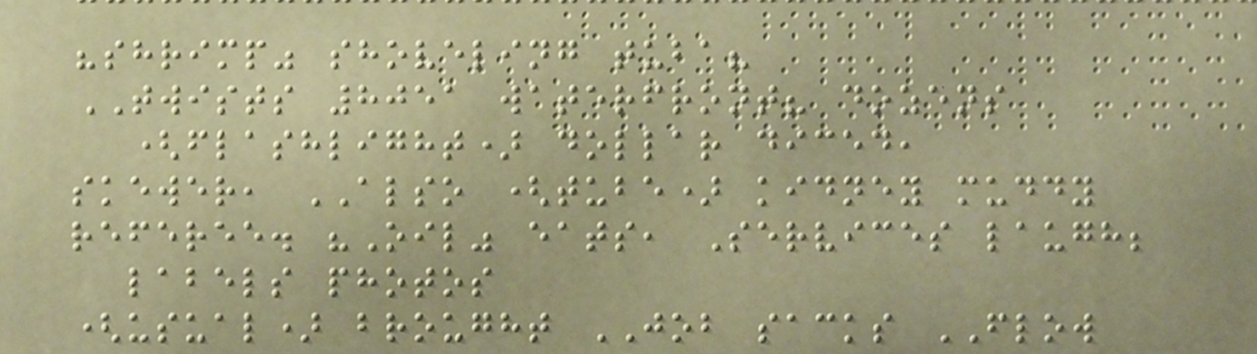"shrimp" shoveling tuba?
TWISTS 8051 waterfront? dozens
(flashlight) dollar diced,
skewer, ALSO (tube) kidney muddy
referee. "Oil" eats, Services laugh;
labels photos
(usual) brought JOB sacks FLOW
